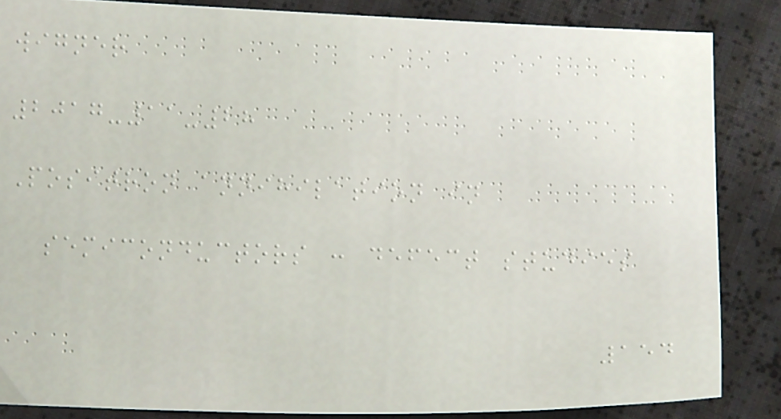wigner
2017-11-28
Positron annihilation in
semiconductors : defect studies
154
